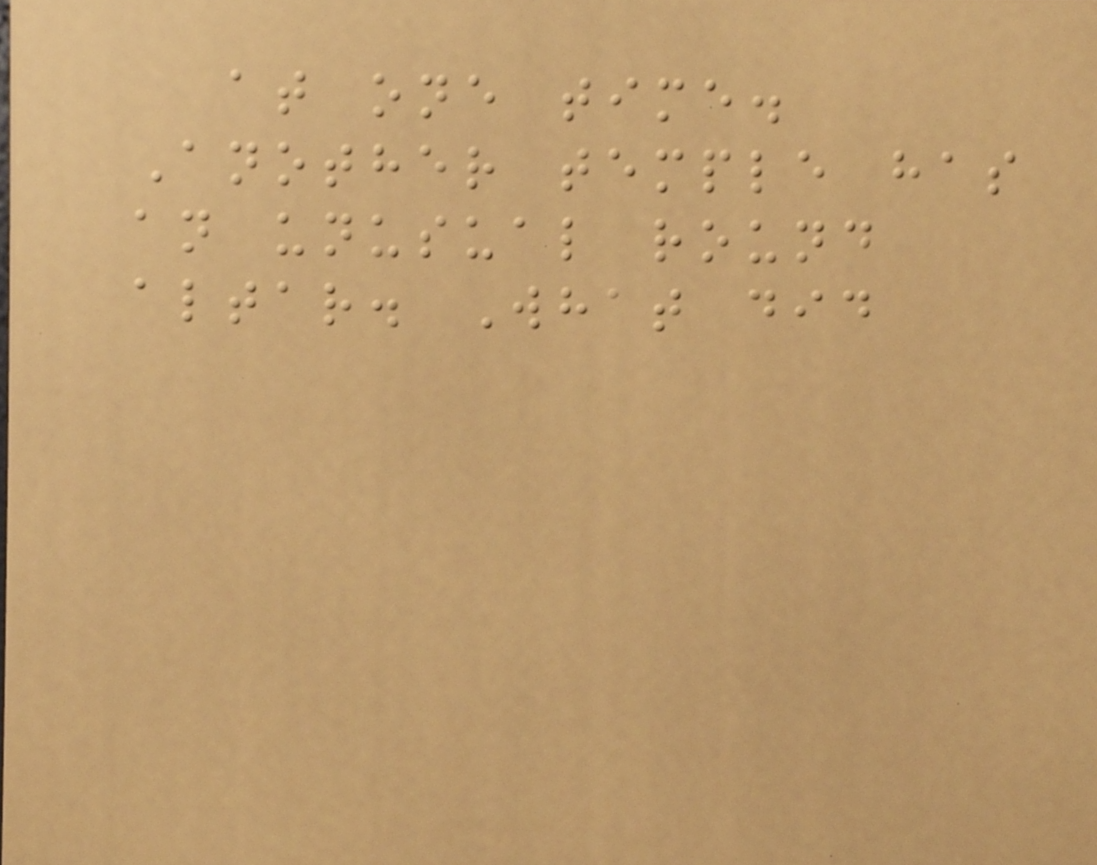at one time.
Another temple has
an unusual round
altar. What did
